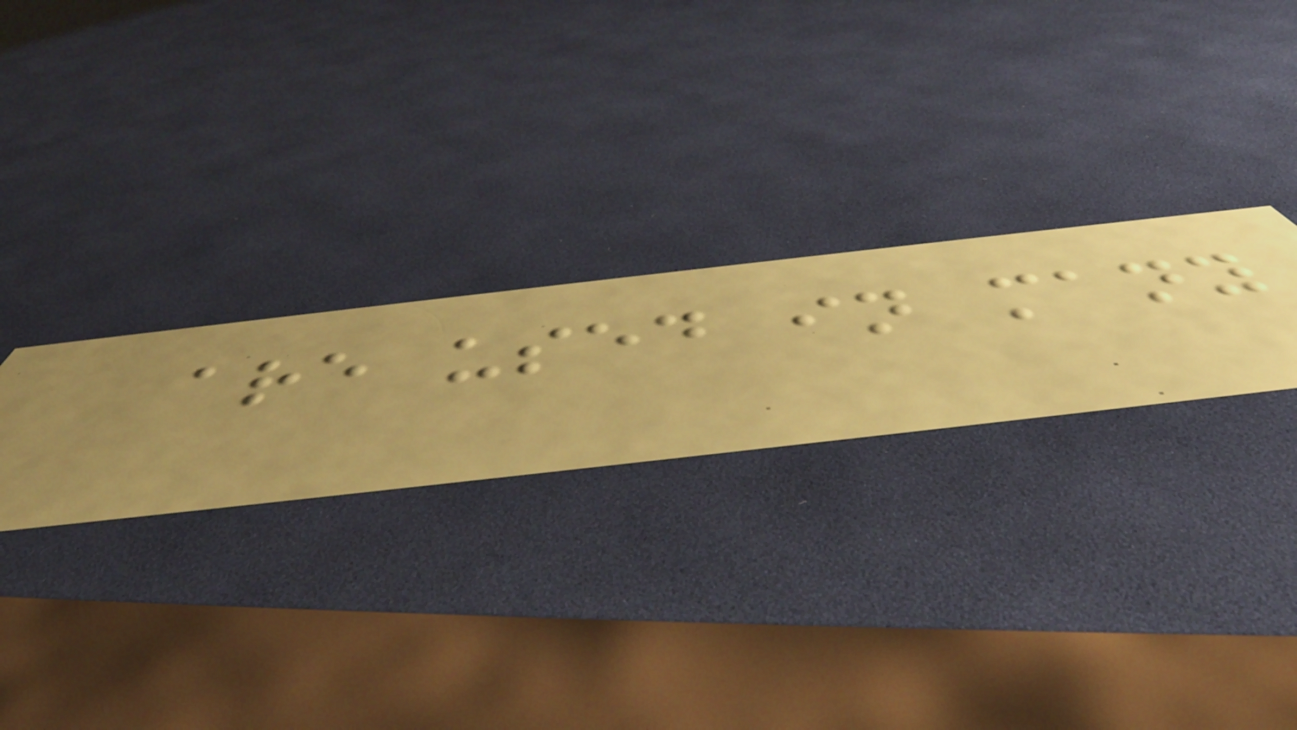are used in many
